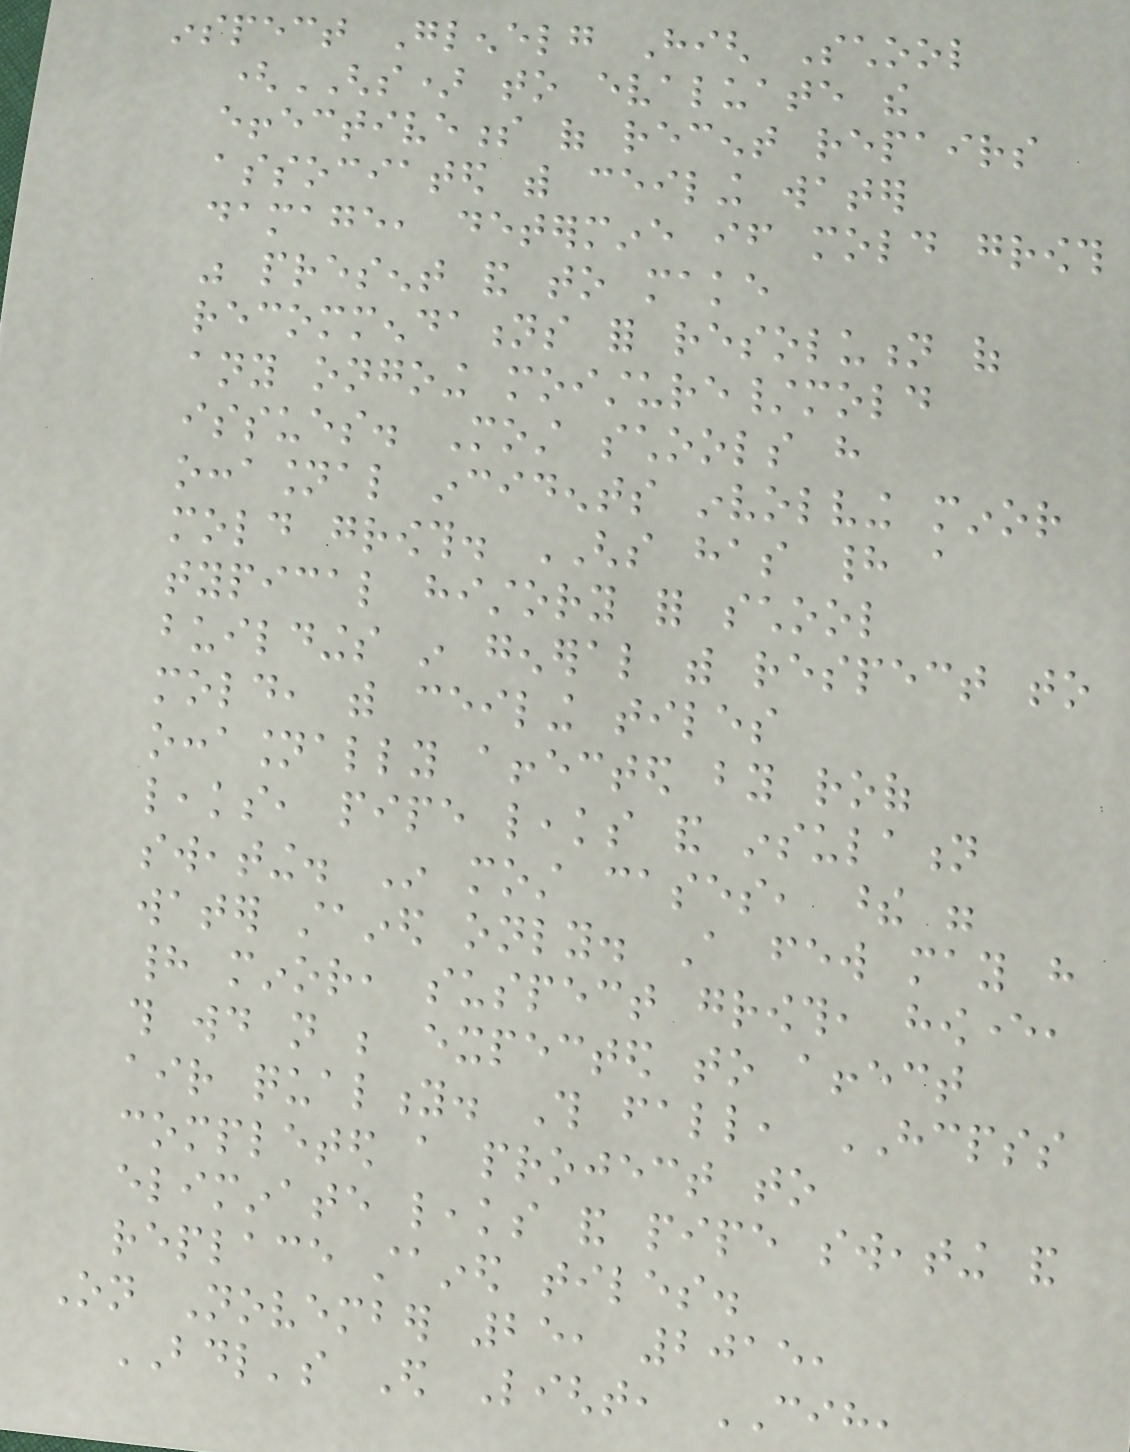inspect Glenelg High School
(GHS) to evaluate the
effectiveness of recent repairs
associated with ceiling water
damage, determine if mold growth
was present and to make
recommendations for resolution of
any ongoing moisture/mold
issues. Most schools have
occasional incidents involving minor
mold growth. GHS has had a
typical history for school
buildings in general with respect to
mold, with ceiling tiles
occasionally affected by roof
leaks, pipe leaks and insulation
sweating. In most cases, these were
water stained only. A few may have
had minor, suspect growth, however,
this would not be expected to affect
air quality. This fall, HCPSS
completed a project to
eliminate leaks and pipe sweating and
replace stained tiles.
On November 25, 2015,
BDL's Ed Light, CIH,
